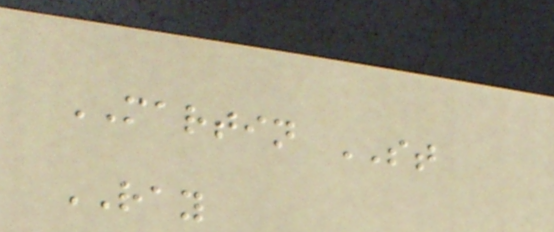MARTIN ST
RAY
